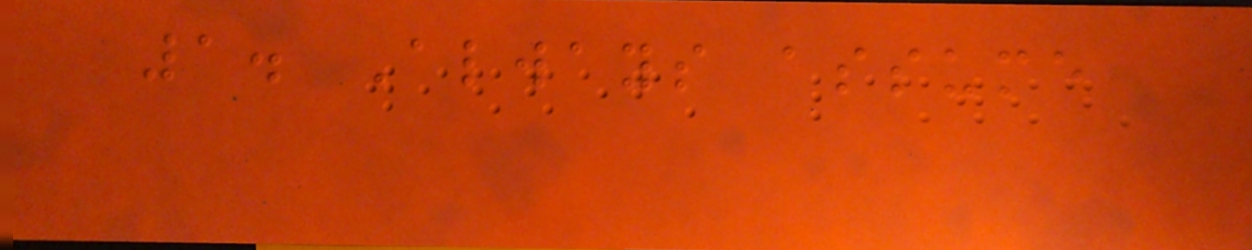1. Always assume
